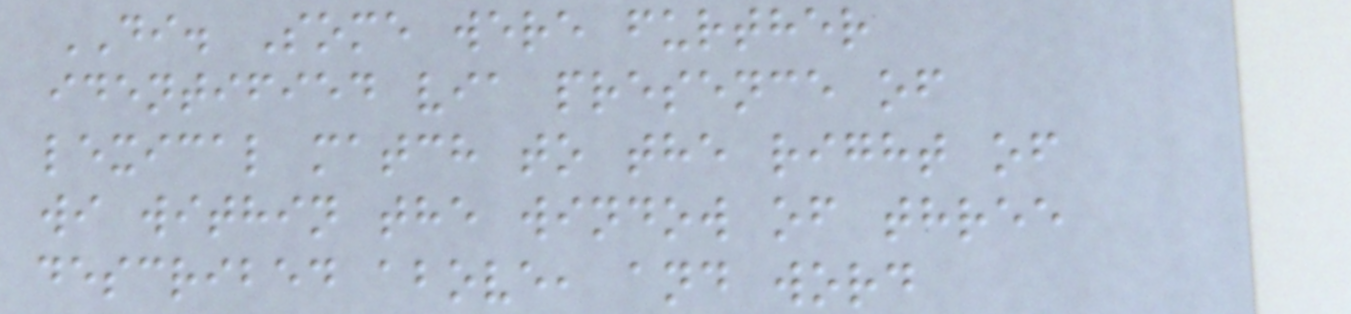DI. Some were further
identified via presence of
lexical match to the right of
wi within the window of three
described above, and word
